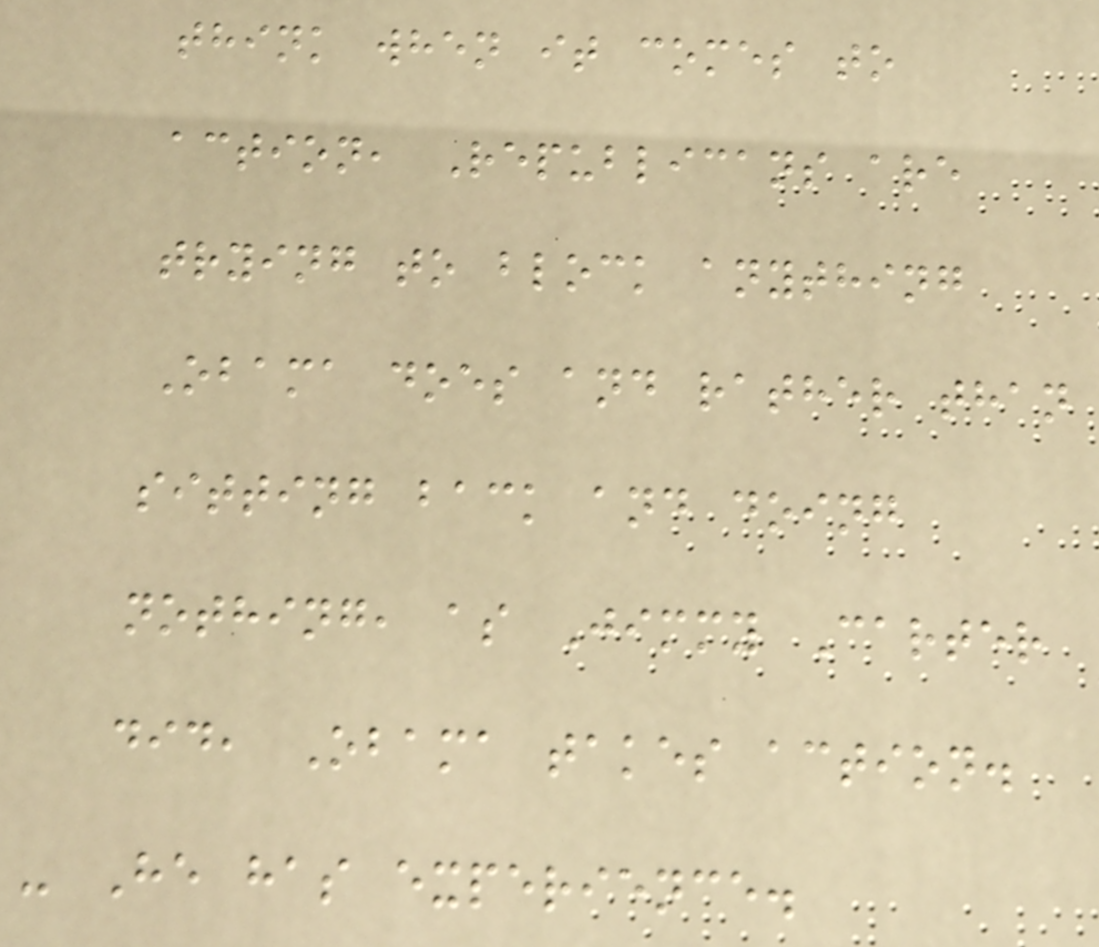think when it comes to
action, Republicans are
trying to block anything
Obama does and rather than
sitting back and doing
nothing, as Jimmy Carter
did, Obama takes action.
- He has experience.
